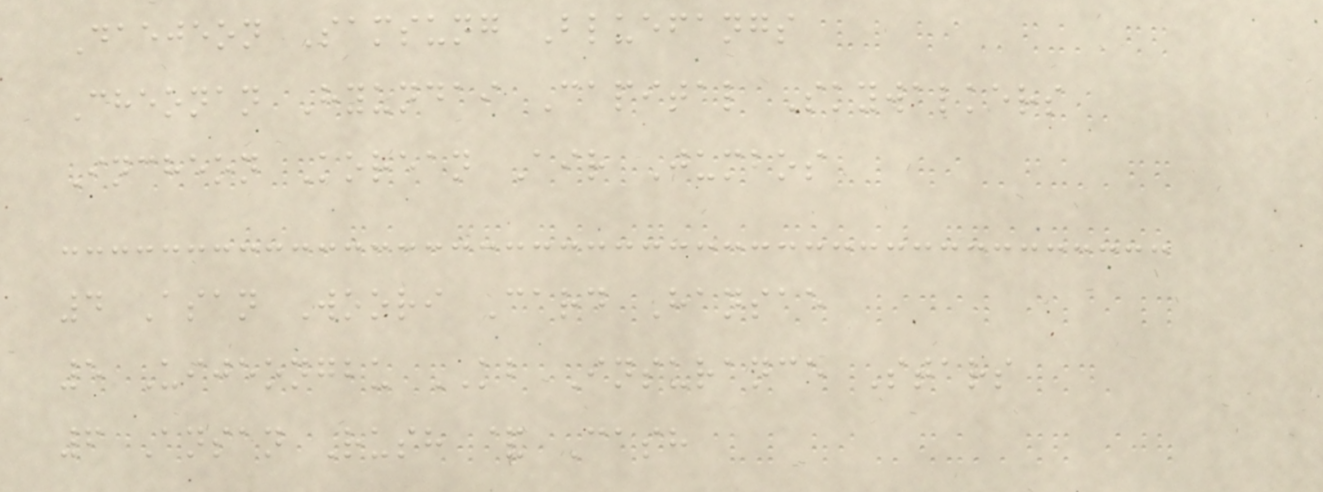Daejeon Samsung Bluefangs
Cheonan Hyundai Capital Skywalkers
Incheon Korean Air Jumbos
4 Asan Woori Card Hansae
5 Uijeongbu KB Insurance Stars
6 Ansan Rush & Cash
